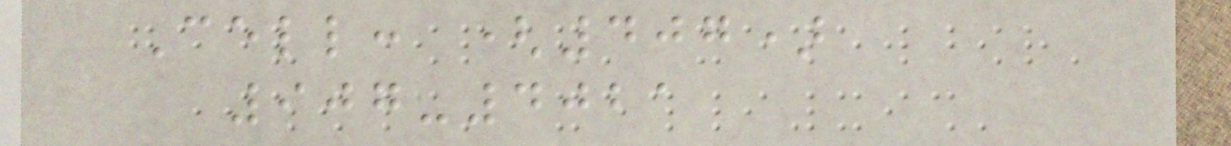Cell: (407)
907-4021
